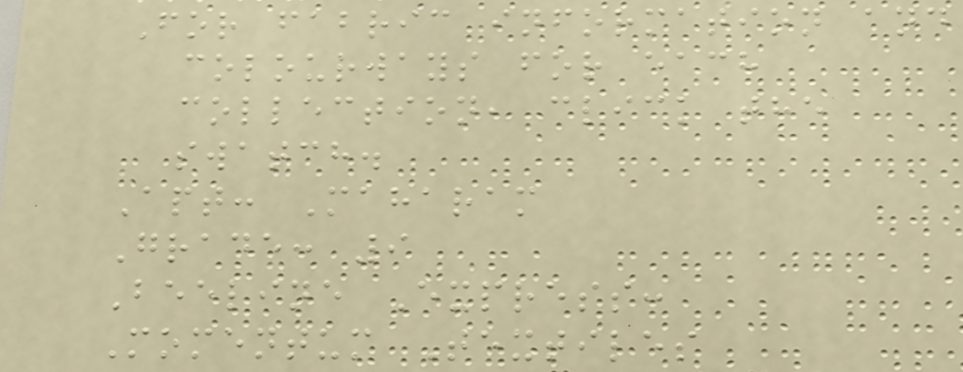For fabric information and
colourways for each
collection, click the
swatch.
Apt: Maharam
Grade: 9
Beeline Express:
Momentum Textiles
